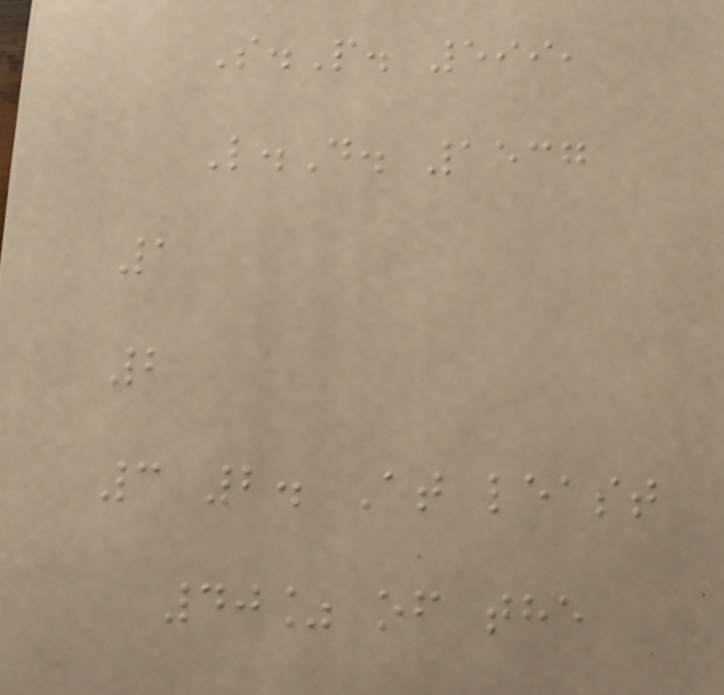S.P. 599,
L.D. 1537
1
2
3 2. At least
40% of the
